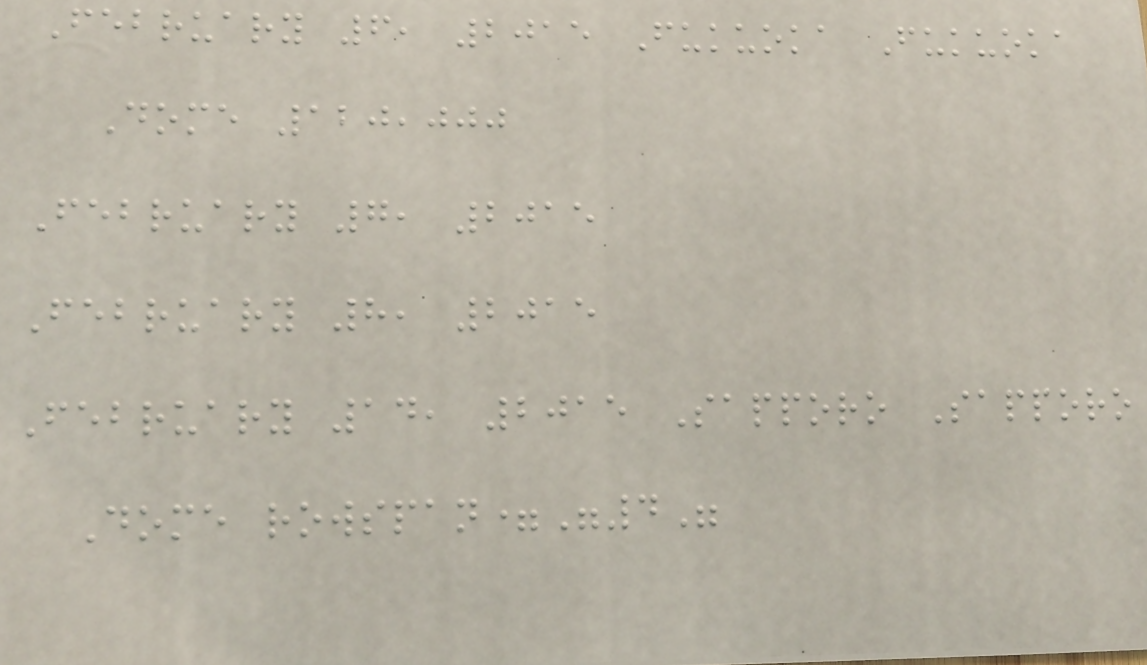February 6, 2015 Fukuoka Fukuoka
Dome 120,000
February 7, 2015
February 8, 2015
February 14, 2015 Sapporo Sapporo
Dome rowspan="4"
